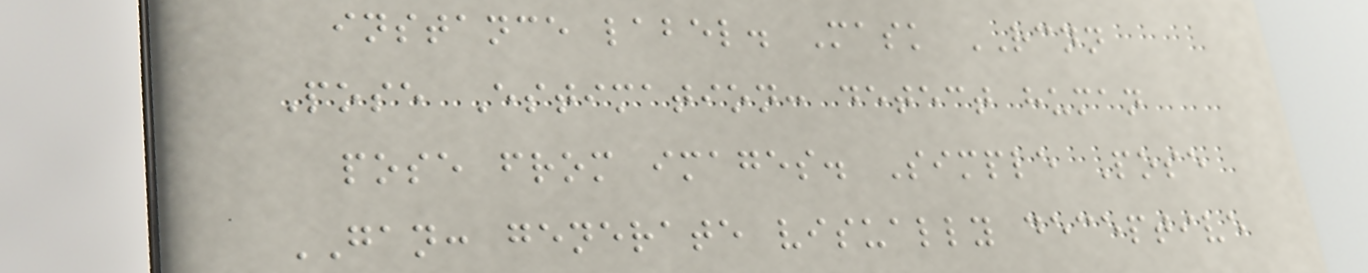instance label. Mask RCNN
Pose Estimation: detect human
pose from images. Simple Pose
GAN: generate visually deceptive
